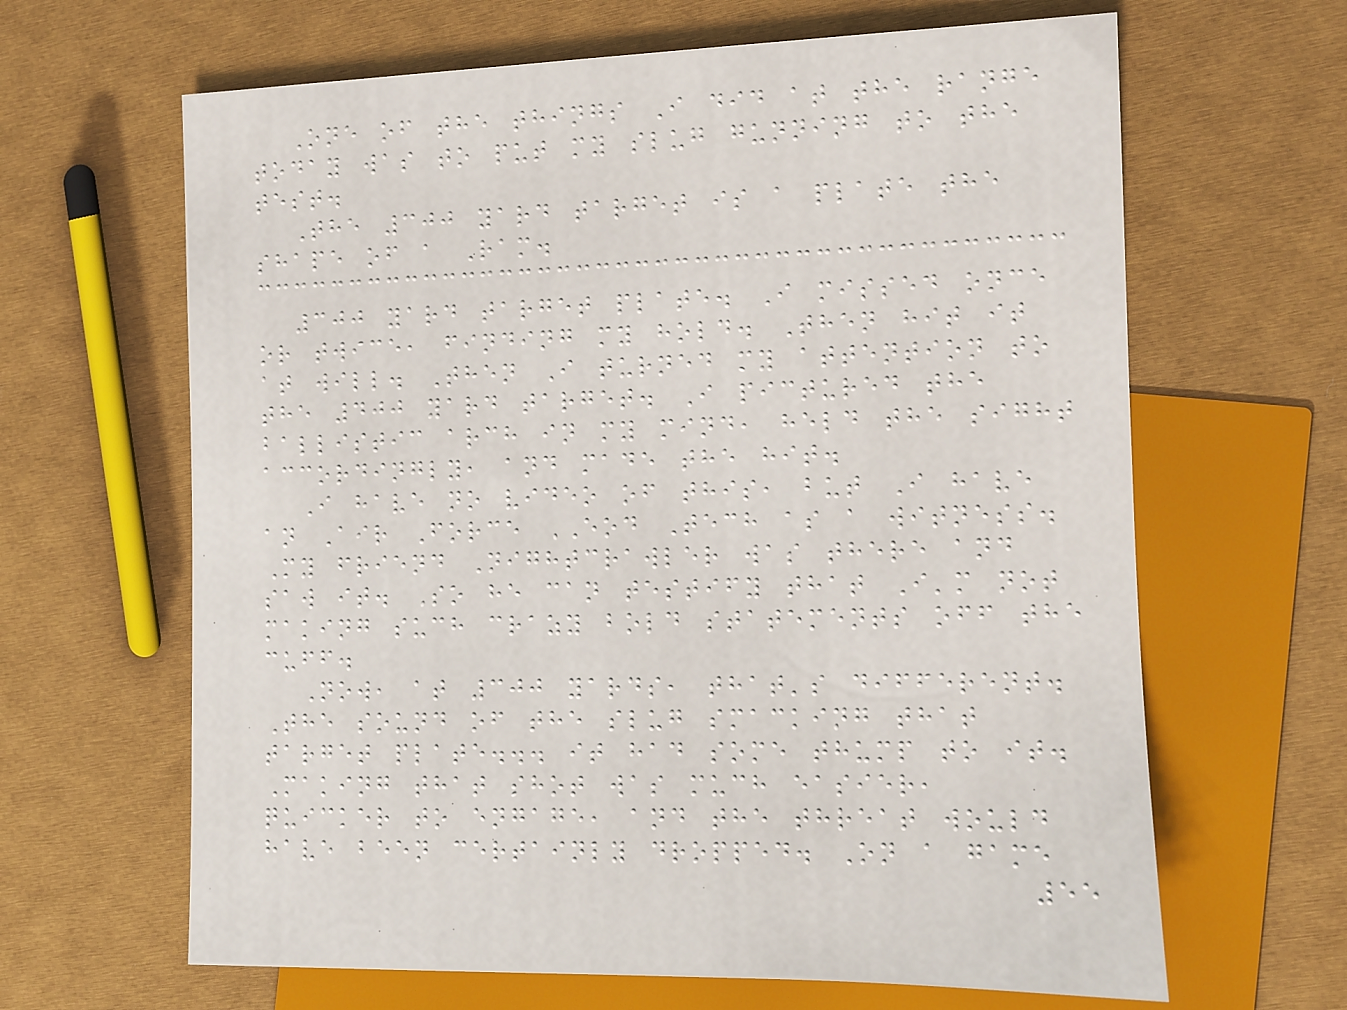One of the things I did at the range
today was to put my slug gunning to the
test.
The 300 yard target is a plate the
shape of a Ram.
300 yard target plate. I missed once
or twice, finding my hold. Then hit it
at will. Then I turned my attention to
the 400 yard target. I pictured the
ballistic arch in my mind, held the sight
accordingly, and made the hit.
I have no video of this, but I have
an Air Force EOD Tech as a witness.
My friend Nightcrawler was there and
saw it. So he can testify that I'm not
making such crazy bold statements off the
cuff.
Now, at 300 yards, that's different.
The sound of the slug smacking that
target plate... it had some thump to it.
Making that shot was much easier,
quicker to engage, and the threat would
have been certainly dropped. On a game
55
